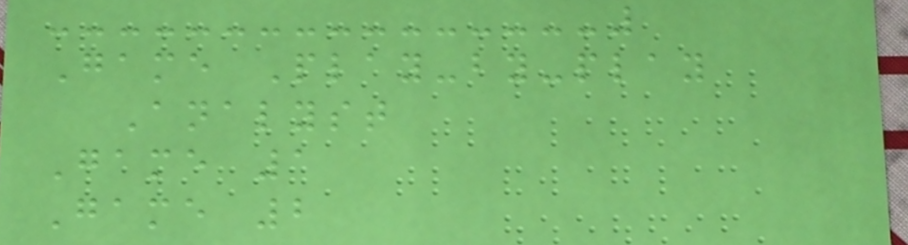Game Play-by-play
Analyst
Game 1
Game 2
